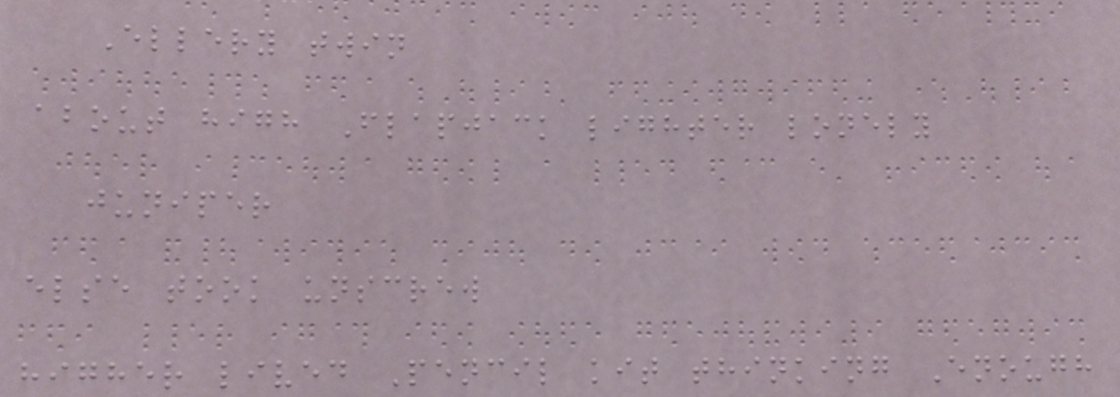Ellery twin
about high Flapjack lighter lonely
juniper
else took unscrew
higher lived Pencil kit thinking Enough
